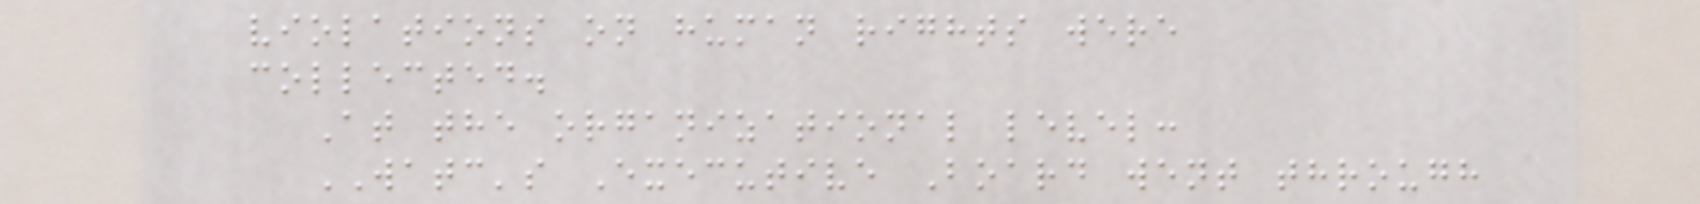violations on human rights were
collected.
At the organizational level:
WATC's Executive Board went through
